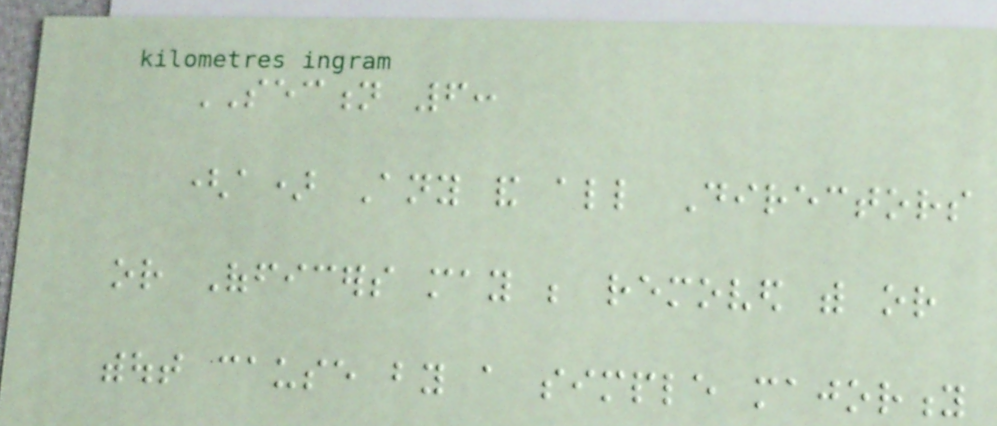SECTION 6:
(a) Any and all Directors
or Officers may be removed with or
without cause by a simple majority
